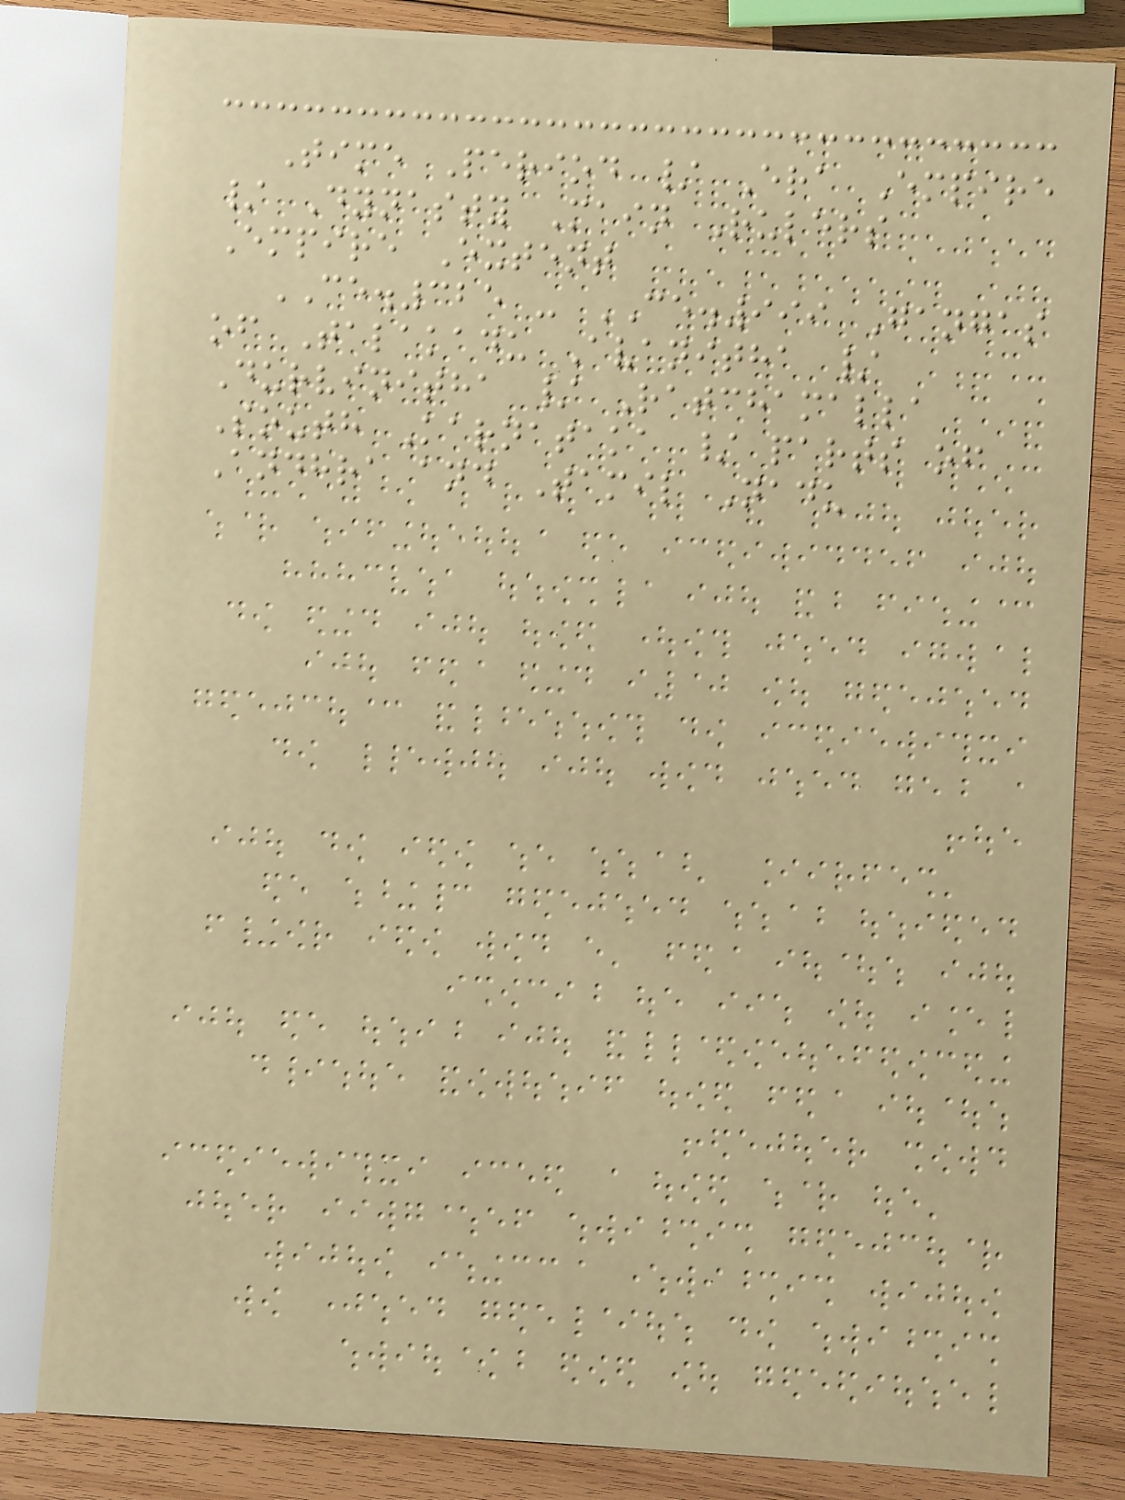Time Period / Era Empire
/ Dynasty Main Rulers
Empire Extent
CE.325 - CE.999 Gangas
of Talakadu Avanitha /
Durvinitha / Ratchamalla
South Karnataka / parts of
Andhra and Tamil Nadu
